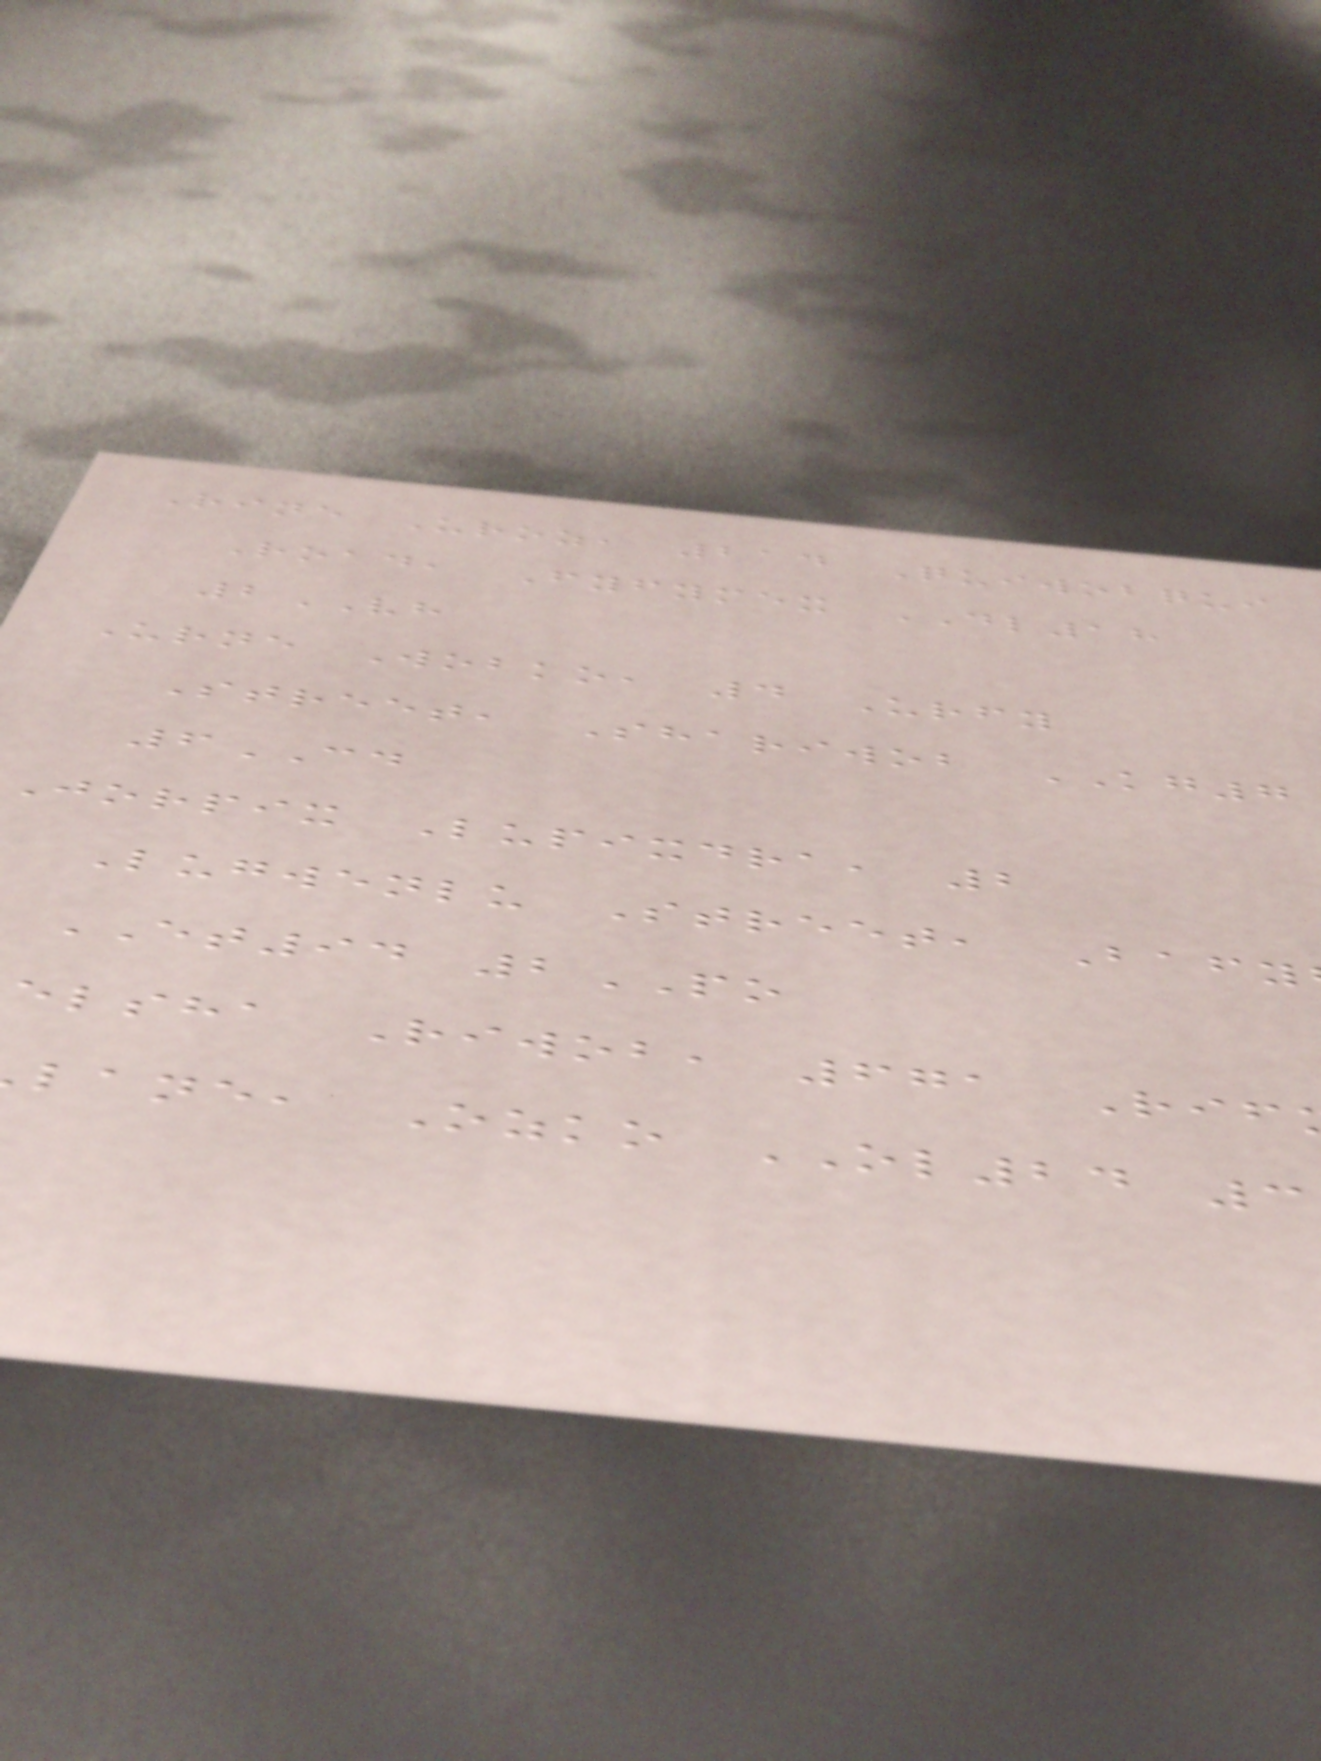Rine Uroz, 214 Quiwobqui
Road, Fyfymex DL18
2VH
Urne Wobko, 4 Urfy
Street, Shariwob KG7
6CD
jorpix Lupixdra, 2
Lugwenlu Street, Bafy
ET94 2PO
elsha Riwob, 671 Rif
lane, Ozko OL24 3
